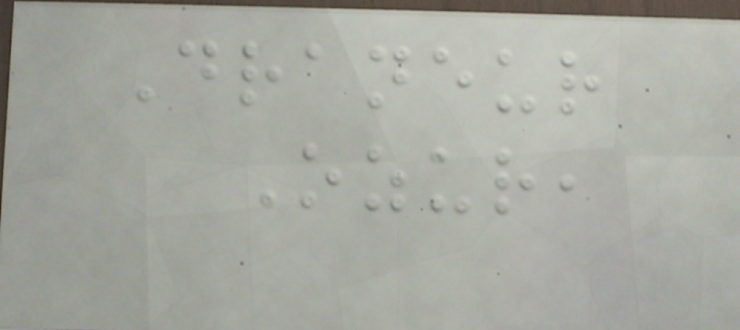Draneur
Ozur,
